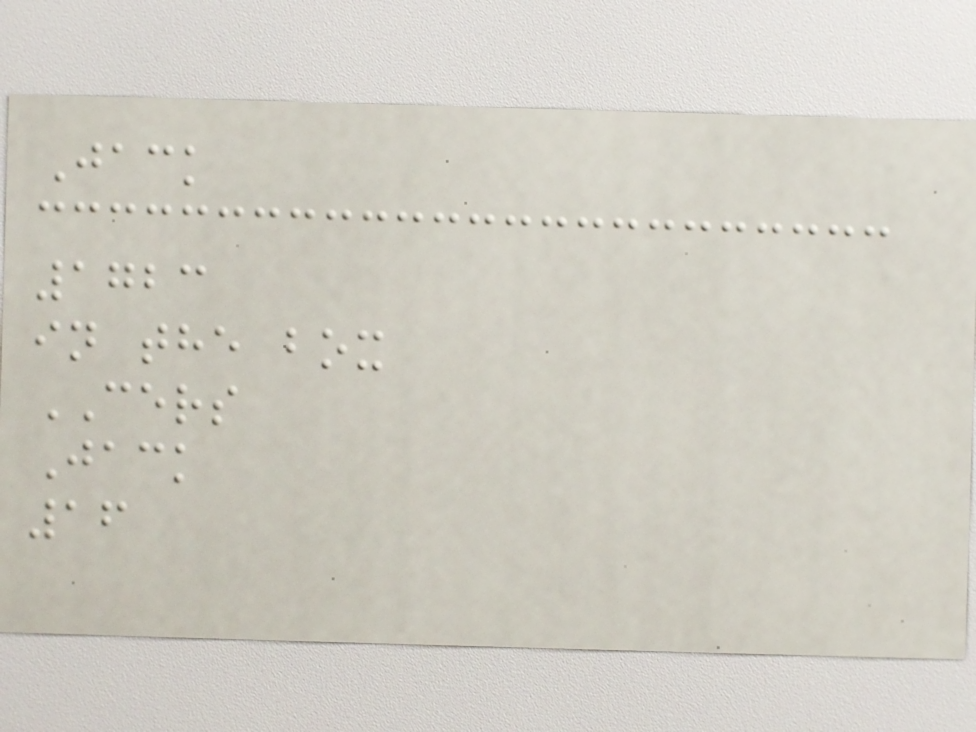Jack
1723
in the box
CERS
Jack
16
